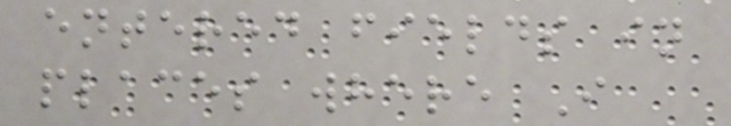entered fields in
places where I
